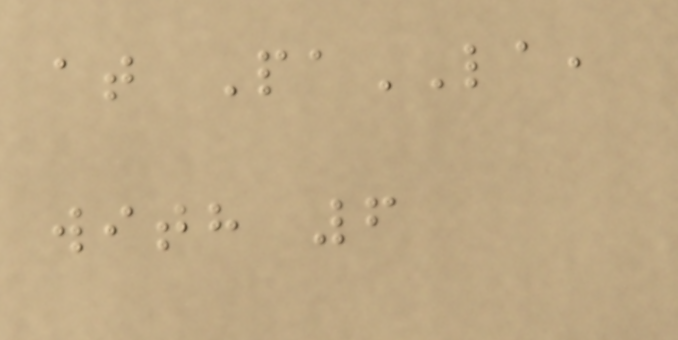at PaLA,
with 6
